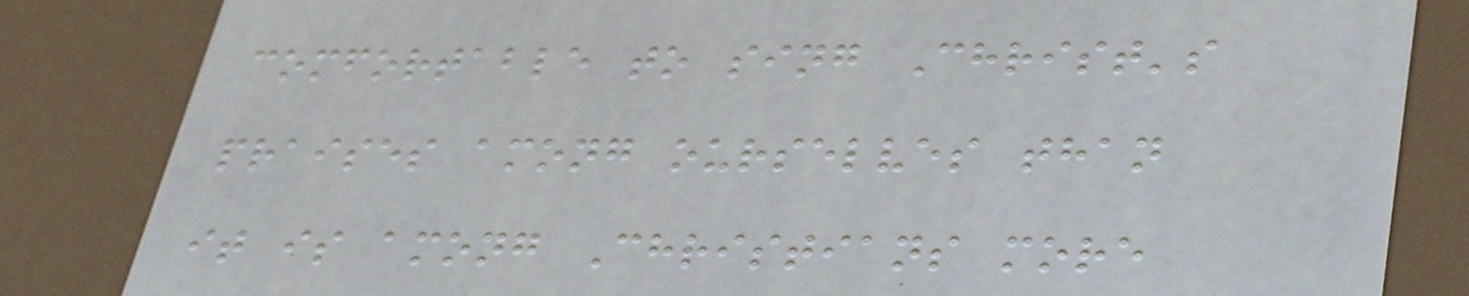comfortable to sing Christ's
praises among ourselves than
it is among Christians more
